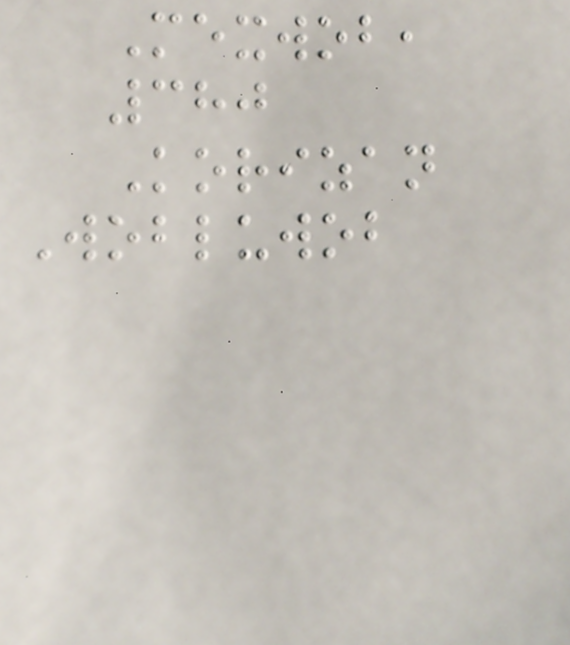Mexwob,
380
Korizan
Wobluwob
